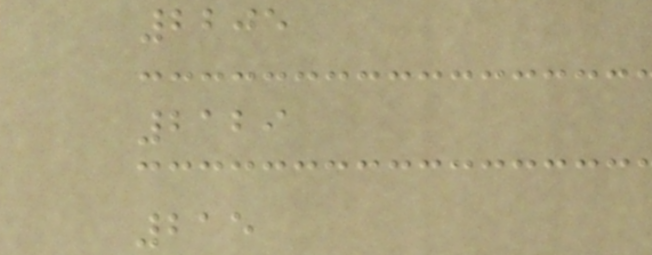2205
2129
215
